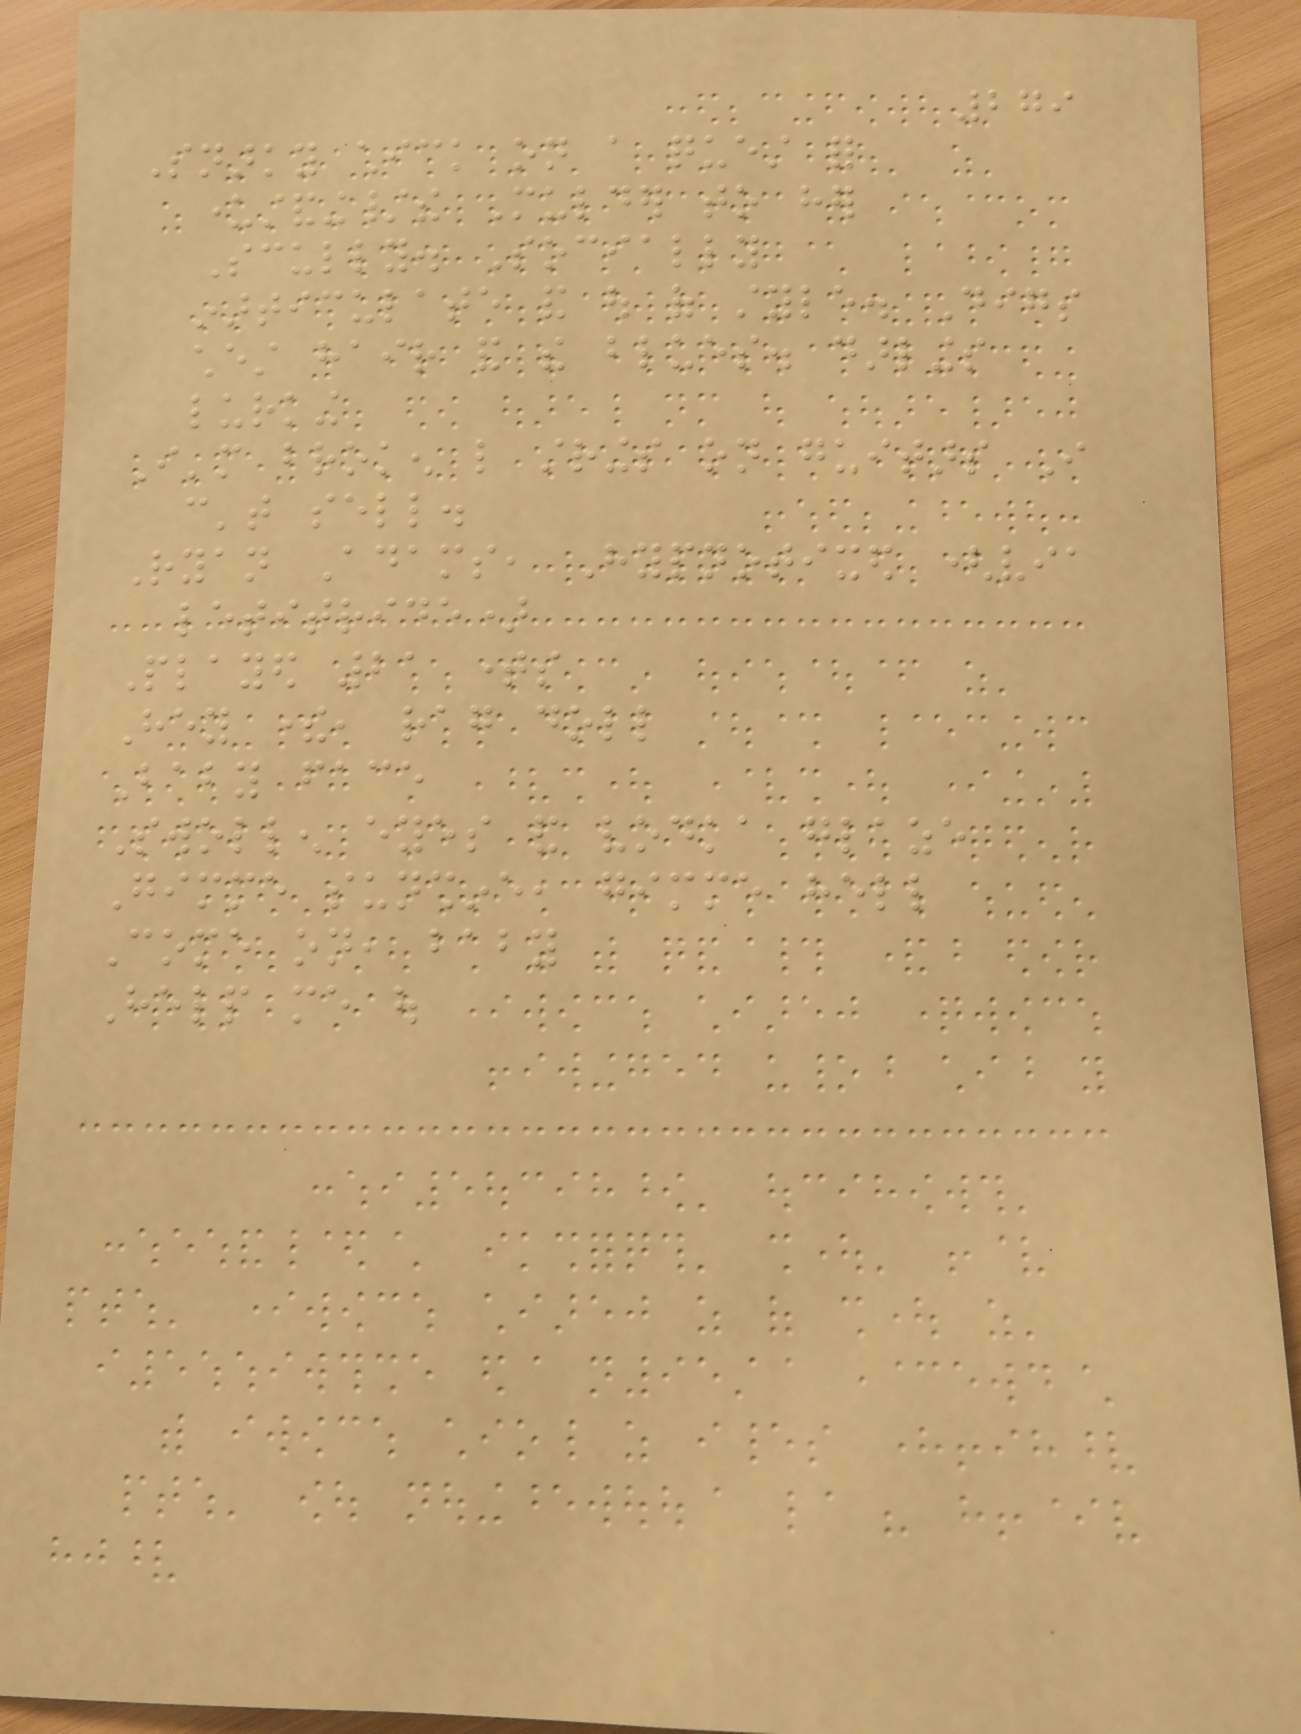279
Snarky chick on a quest for
understanding/the Mulder to her
Scully. Socially
inarticulate and out of style. Digs
chest hair and the blues. darlings
lurking
I'm broken like strings on guitars I
can't sell.
Ryan Adams, Hypnotixed (via
letitride)
Played 21 times
Hey there, rag doll
Baby face
Swollen eyes and vodka glaze
Gimme sunshine, gimme hell
Come on, baby
Help me out
